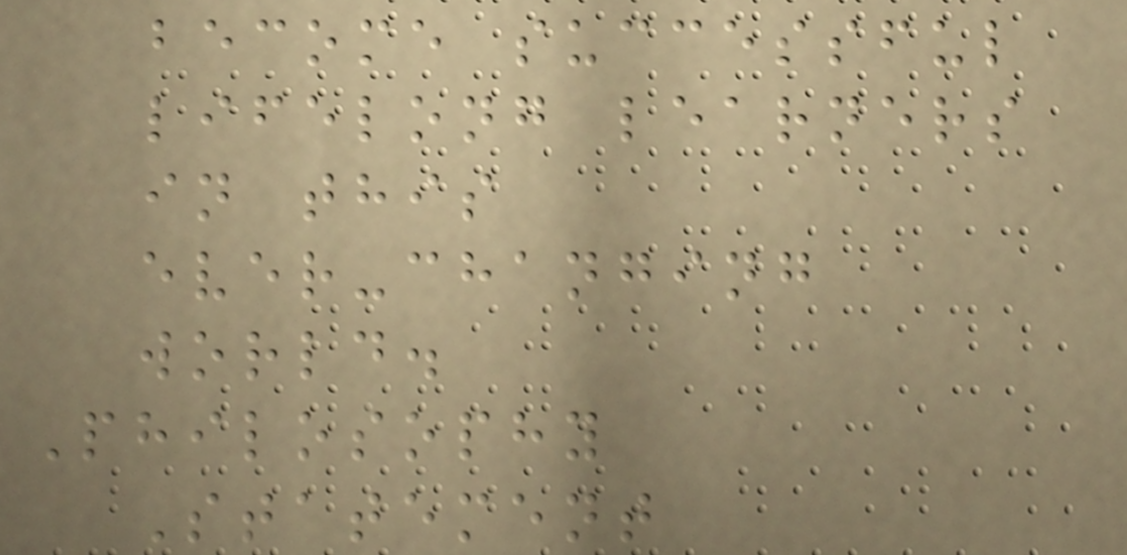become successful
lifelong learners
in this
ever-changing
world.
Philosophy
Statement
